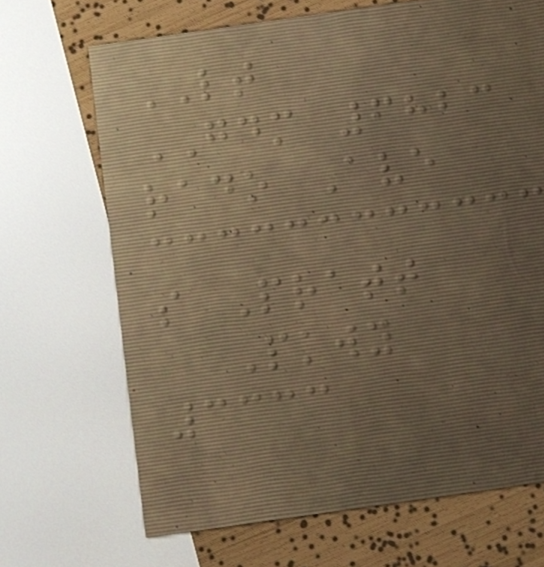LT
GDM 6823
rado Ave
s Pratt
Pkwy
3333
